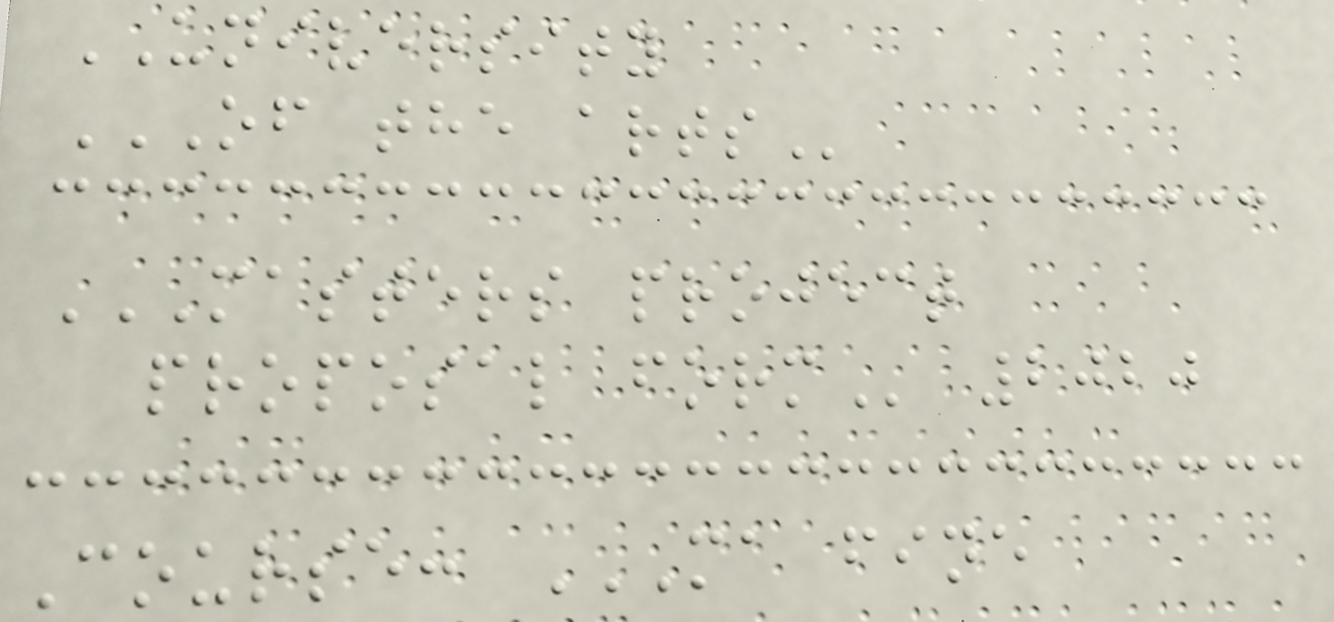UNIVERSITY
OF THE ARTS
MASTERS PROJECT
PROPOSAL FORM 2020
Course: MA FINE
